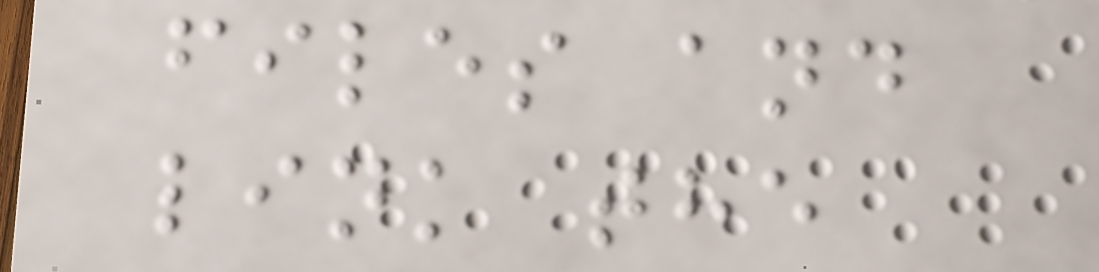files and
link the
